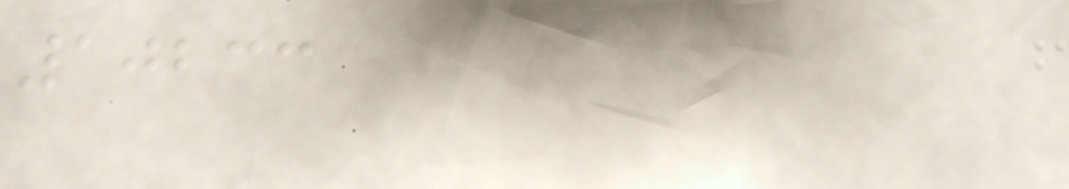10233
